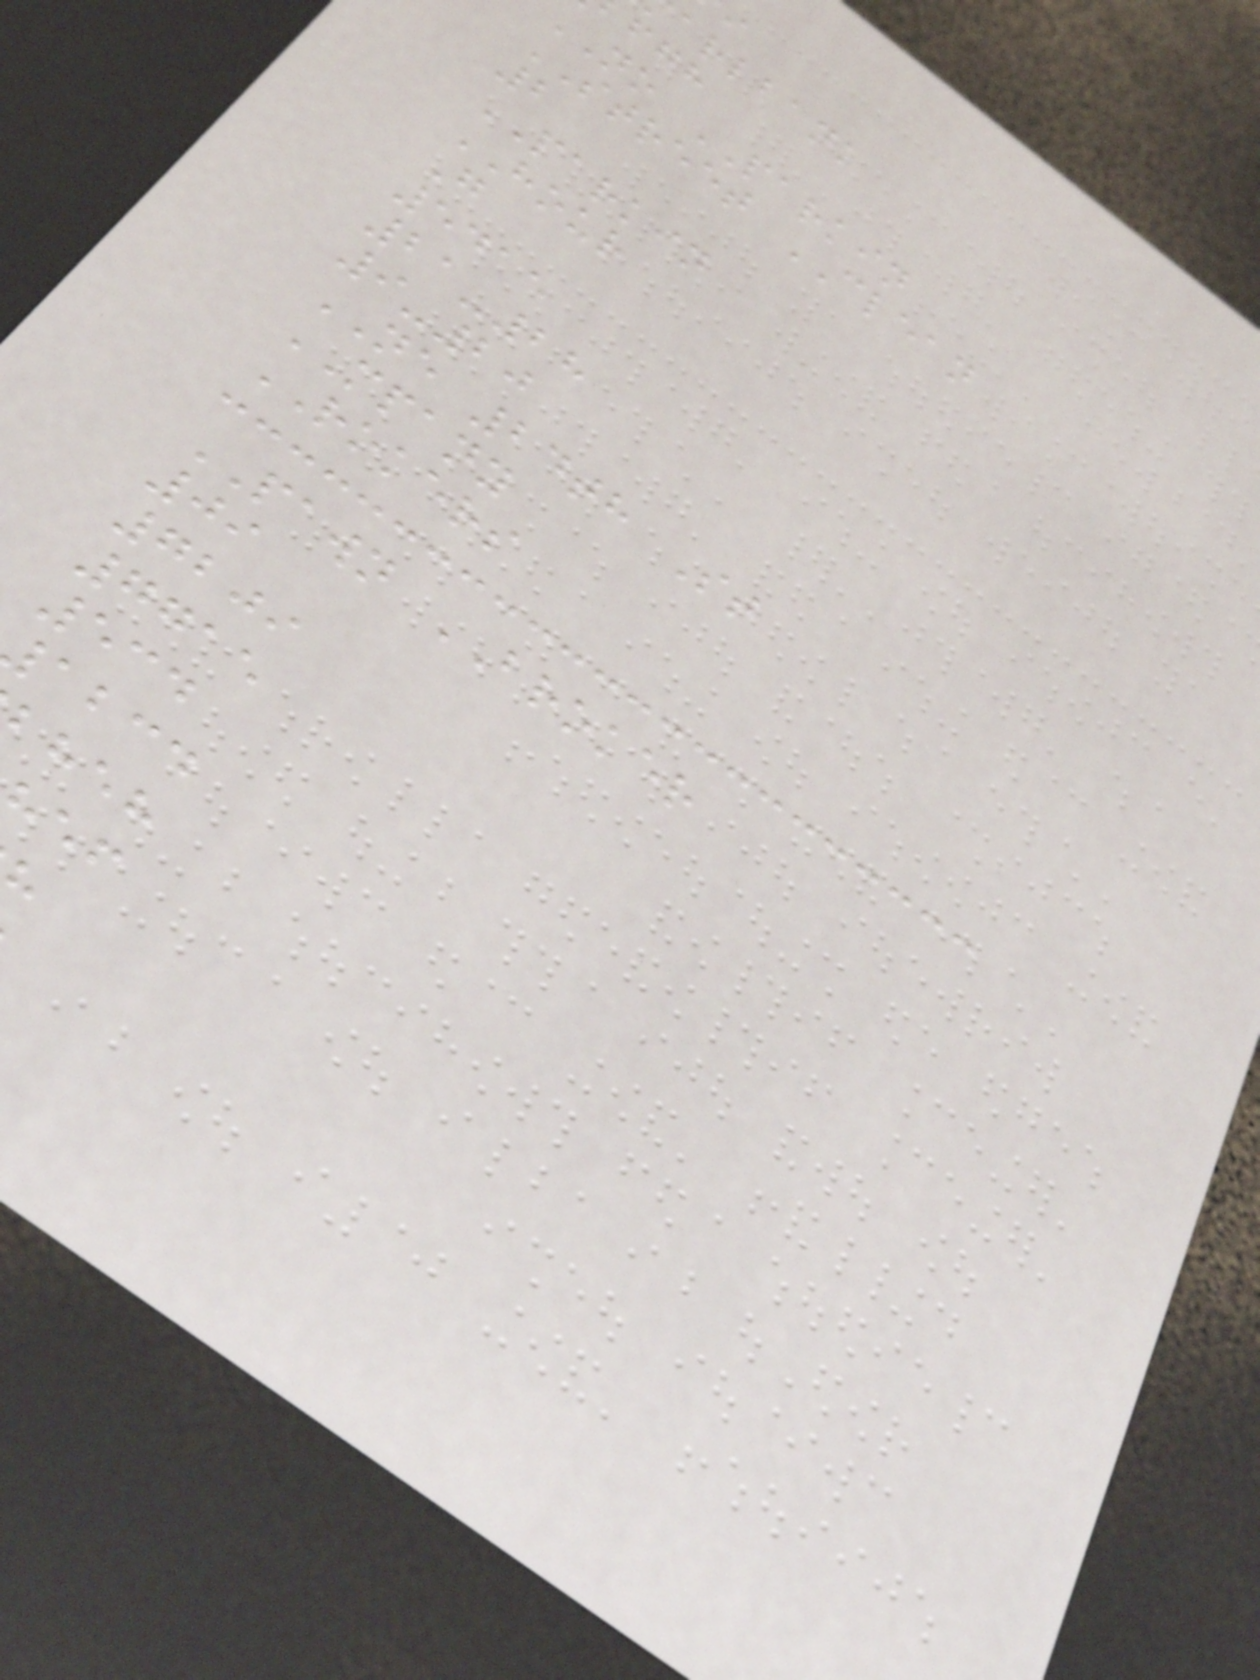arlbank
NO PARKIN
STREET CLEAN
2
PARKIN
HOUR
G
5415
21-28
9-20
NE 24th St
MPANY
ROKERS
PAWN BROKER
09
7209
7715
534
abcd
